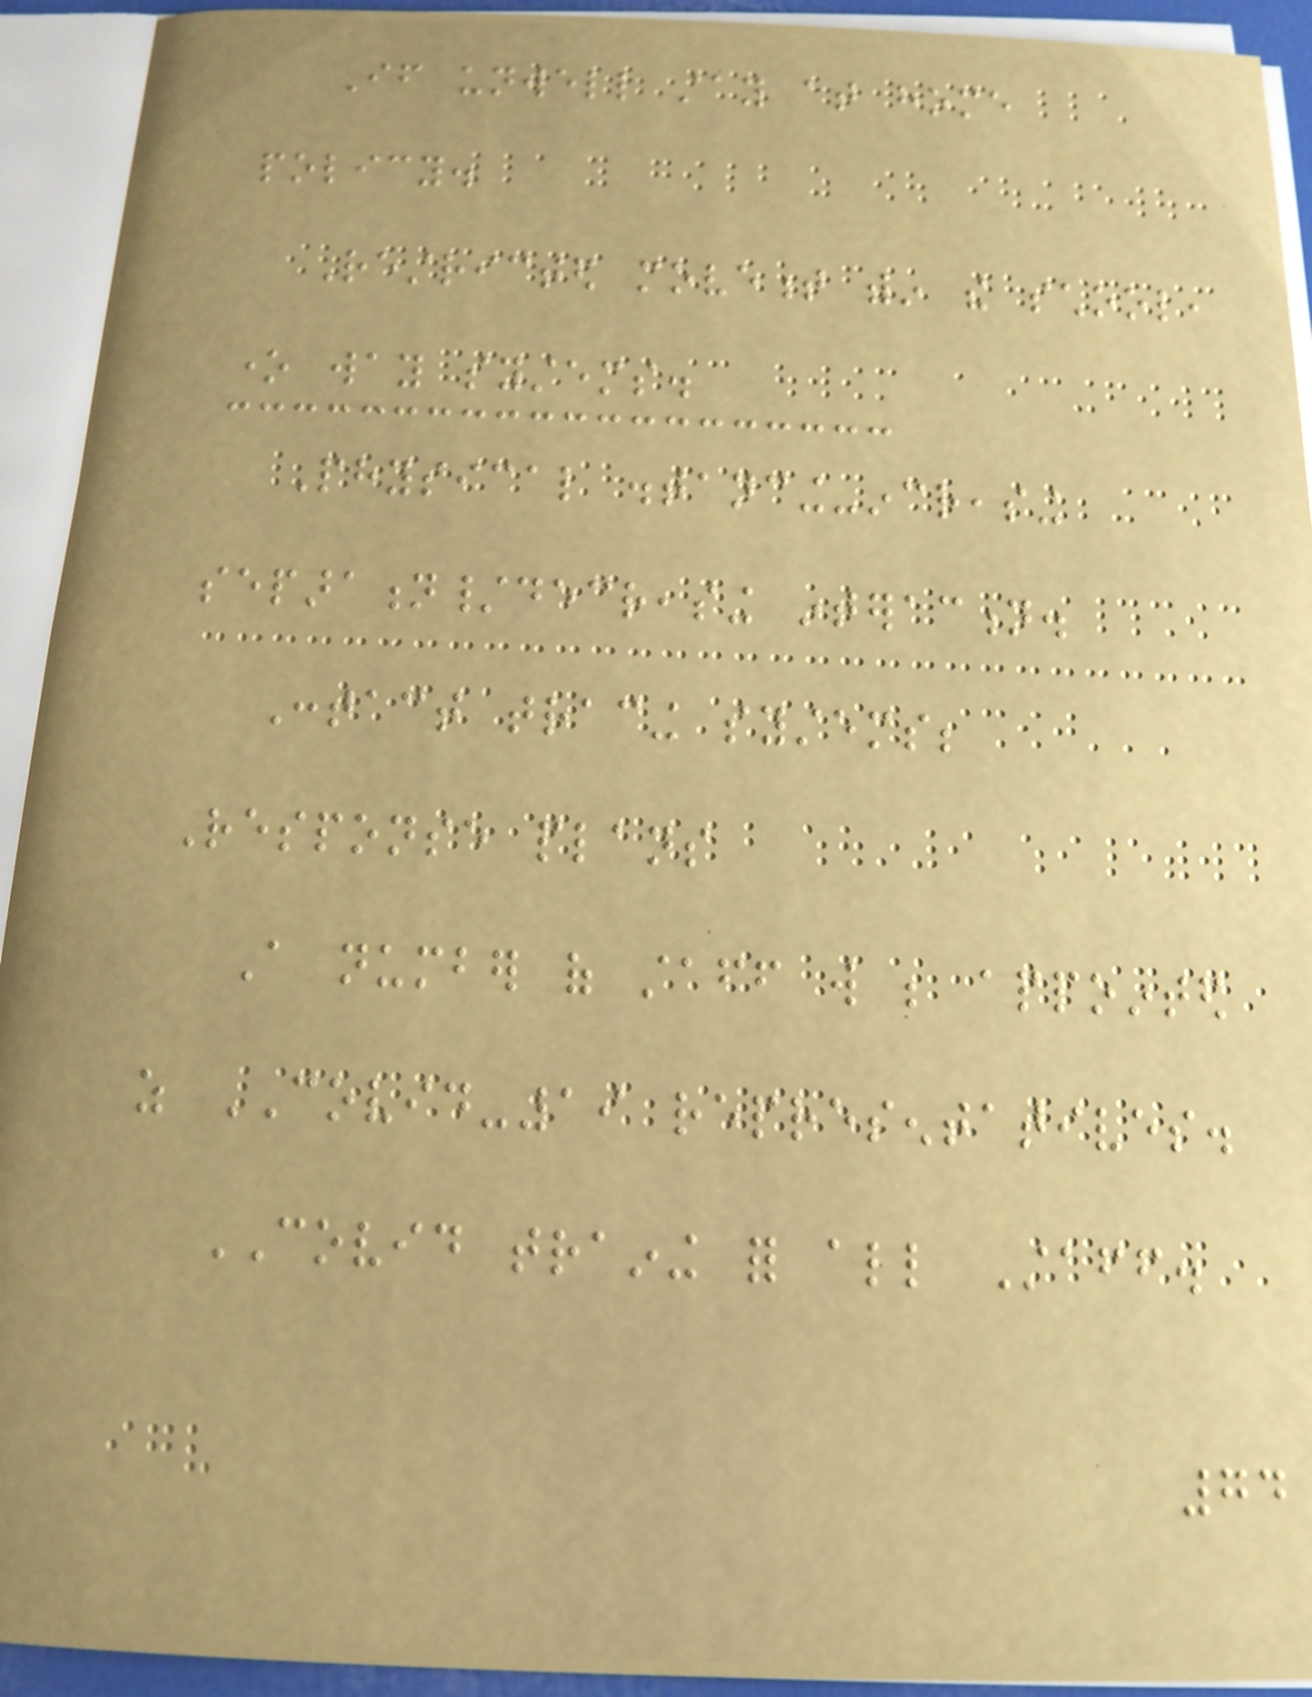If unwell stay at home
policy.
Restricted movement within the school,
one way systems.
Physical distancing-increasing
separation/decreasing interaction.
Contact tracing systems;
Response plans
A number of staff will be appointed
as COVID-19 representatives.
COVID training for all Staff.
74
